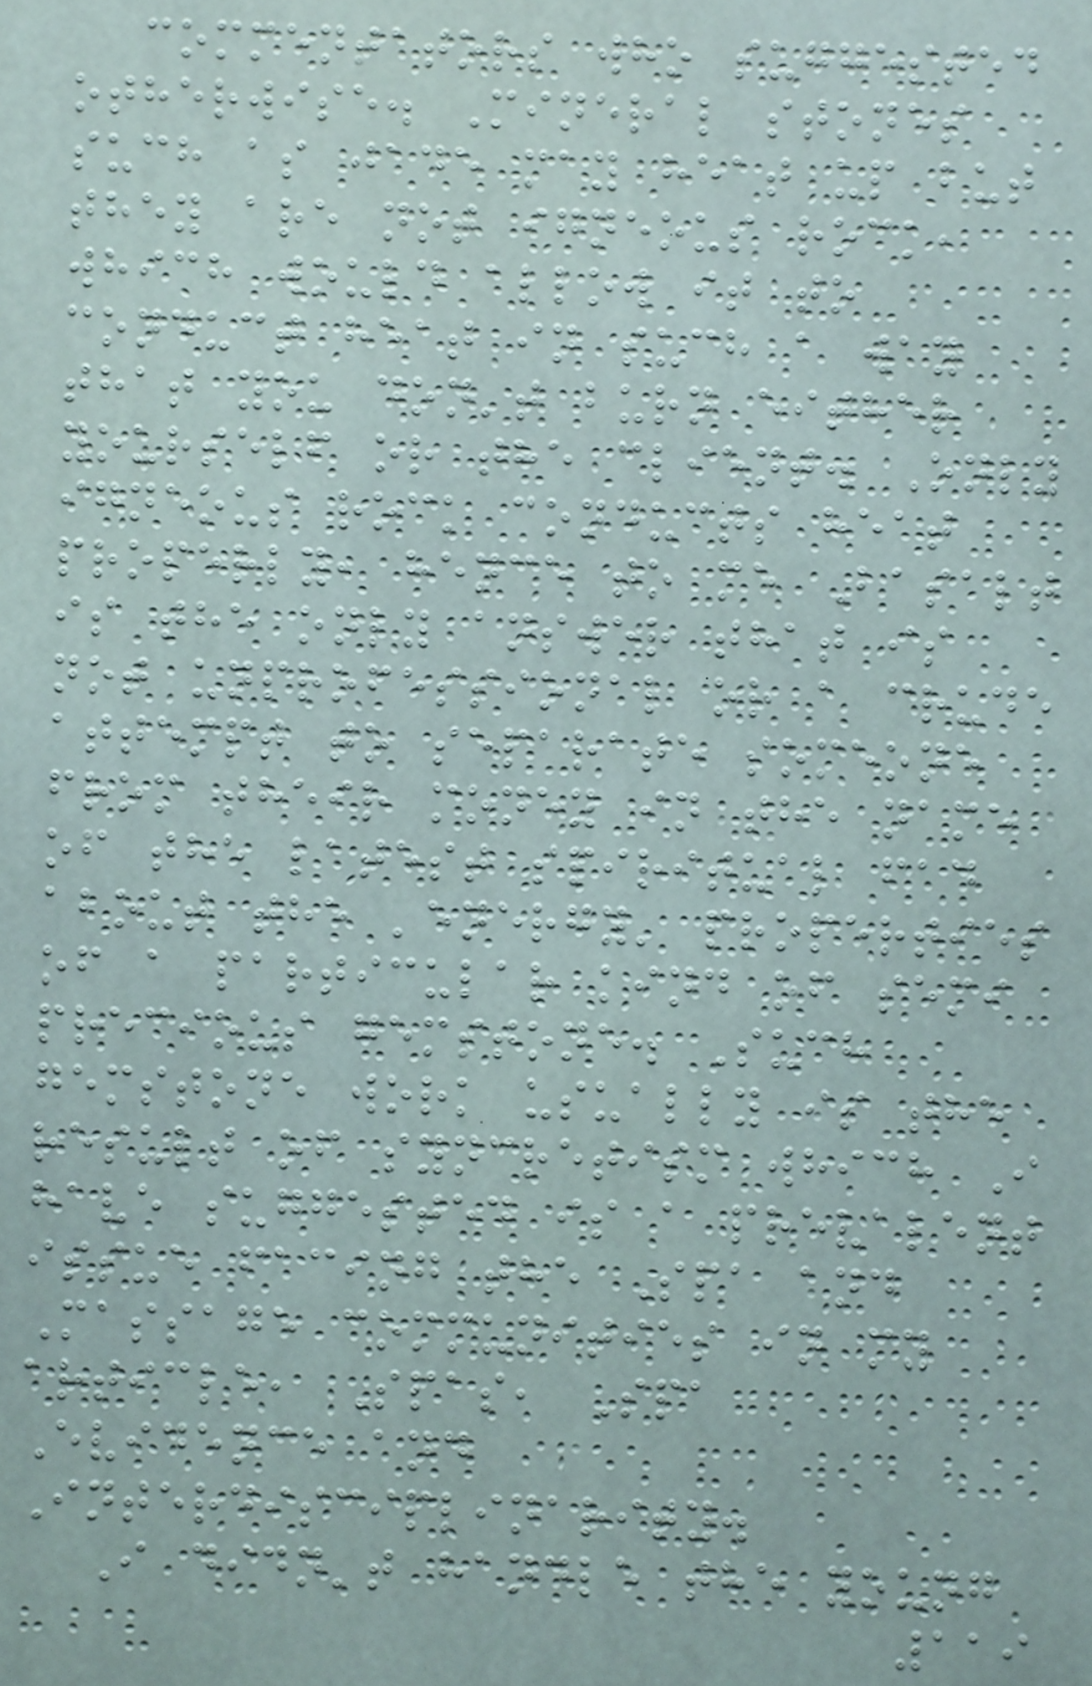commentators who suggested
otherwise. Mineral stones
such as jade may heat up but
they are not igneous rock,
which would allow it to
conduct heat in such a way
that you don't burn either
yourself or the client. Only
igneous rock conducts heat
properly, hence to me Basalt
is the only answer that is
not unprofessional or a crude
attempt to separate someone
from their money in the name
of the latest spiritual fad
about the 'energy' properties
of a particular kind of semi
precious gemstone. Such
gemstone work usually is the
result of syncretism which I
have suggested is a prevalent
issue facing the Spa and
Massage communities in my
article, Spas, Spa
Evidence and
Interdisciplinarity.
I didn't handle the young
119
